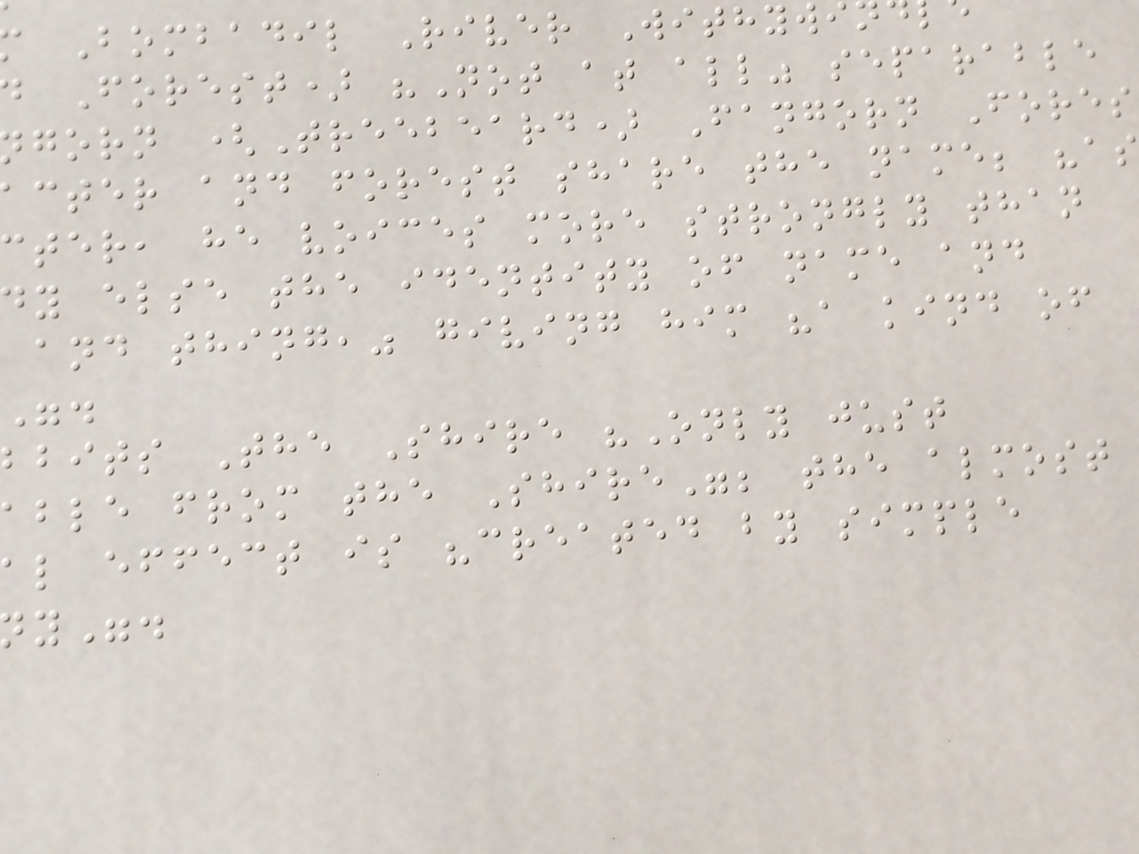Bombadil River Withywi
Forest) "Not at all" separable
gorn (Treebeard) Fangorn Fores
cter and forest share the name; "as
ter, he voices more strongly than
dy else the identity of name and
and thing," giving him "a kind of
bbits The Shire "Only just
able from the Shire"; the almost
l effect is "created by simple
y".
